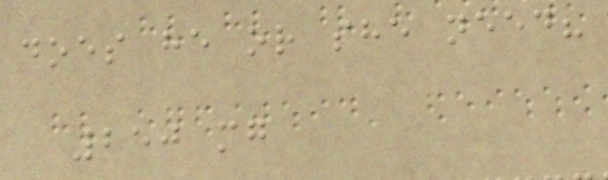does he or she need?
250 mg
